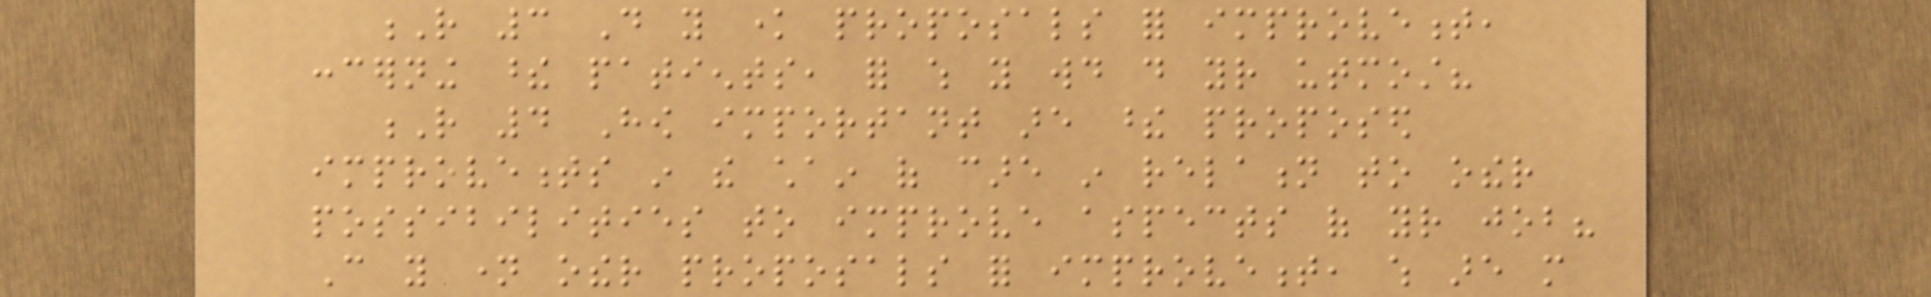R 3 Do you know proposals for improvement,
concerning these patients, for which you would do your utmost?
R 4 How important are these proposed
improvements in the chain of care in relation to other
possibilities to improve aspects of your job?
Can you name other proposals for improvement, which are more
